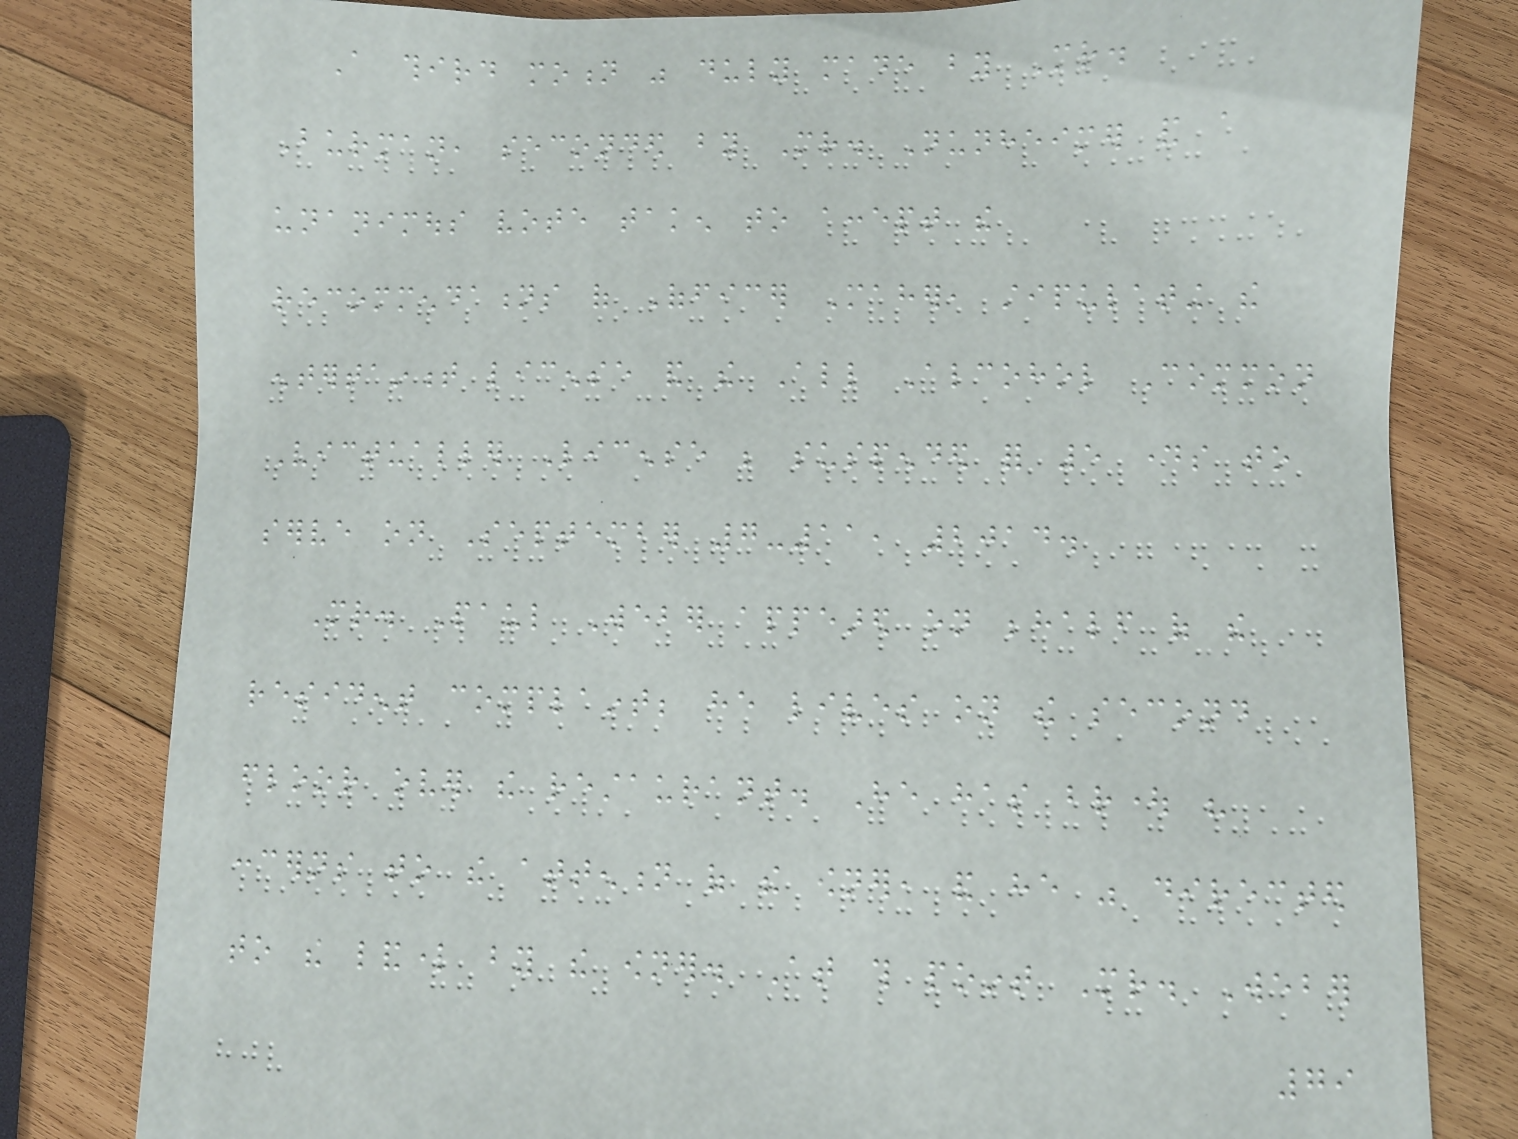A third motion was duly made by Mr.
Burman, seconded by Mr. Nunheimer and a
unanimous vote taken to accept the
recommendations of Officer Maher, stipulating the
entertainment license and the All Alcohol Common
Victualler License be suspended for 5 days to
serve on September 7-11, 2014.
Mr. Paul Weber appeared on behalf of the
resident complaint; he lives on the second
floor over the restaurant. He has brought his
concerns to the attention of the owner, and he was directed
to the landlord by the owner. At this point Mr. Weber
79
